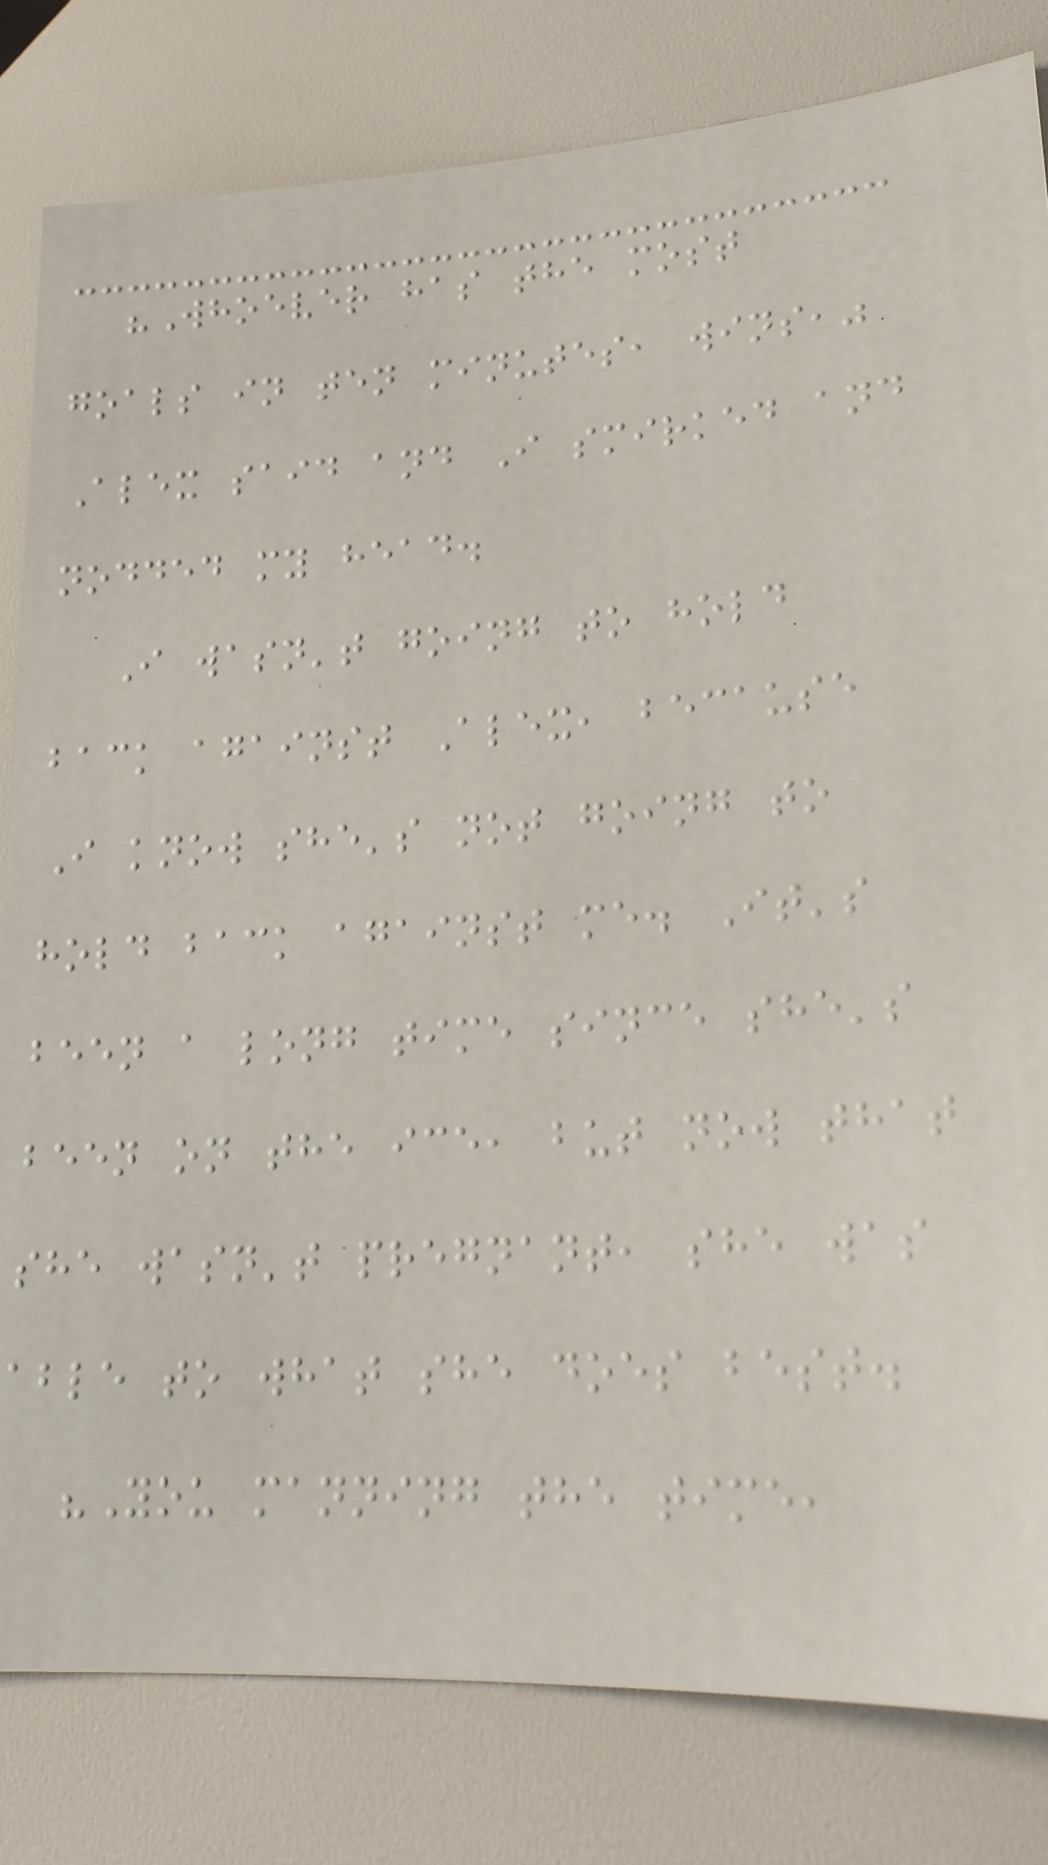"Whoever has the most
goals in ten minutes, wins,"
Alex said and I smirked and
nodded my head.
I wasn't going to hold
back against Alex, because
I know she's not going to
hold back against me. It's
been a long time since she's
been on the ice, but now that
she wasn't pregnant, she was
able to what she does best.
"You manning the time,
